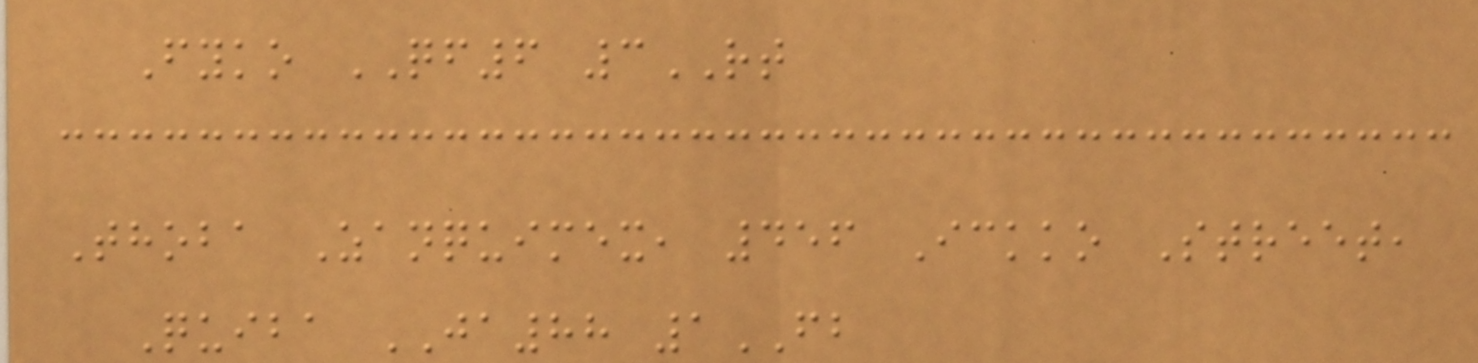Fyko QF6 3RT
Thoba Zanquimex, 456 Ickko Street,
Quiba JA88 1FB
